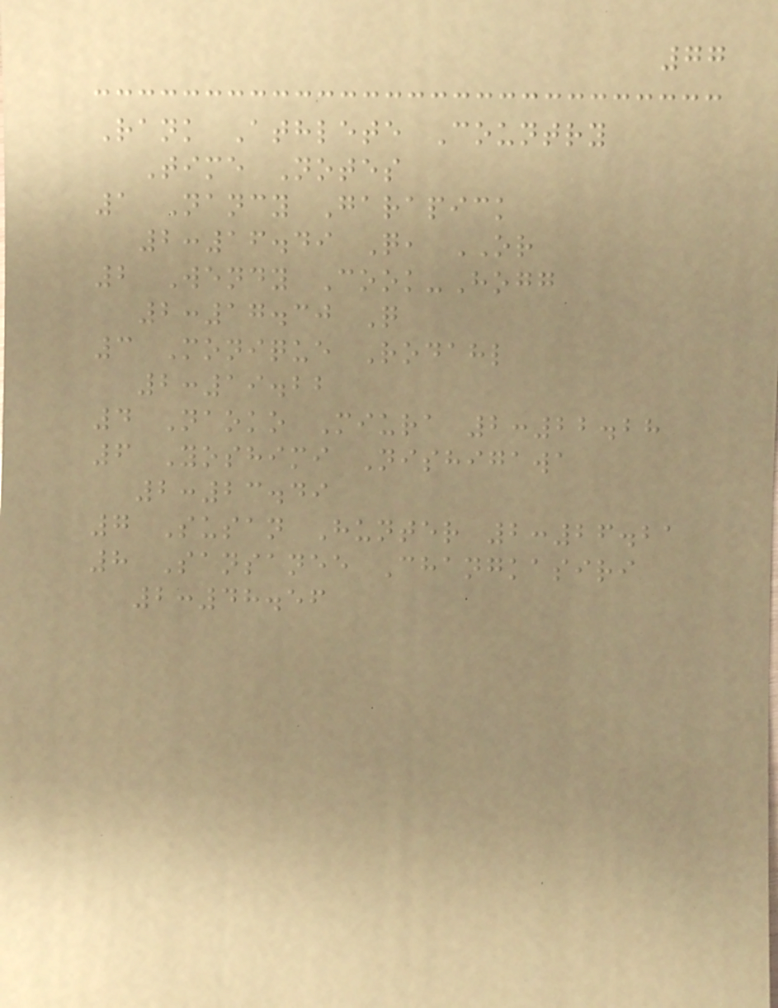77
Rank Athlete Country
Time Notes
1 Nancy Garapick
2:16.49 Q, OR
2 Wendy Cook-Hogg
2:17.30 Q
3 Monique Rodahl
2:19.22
4 Naoko Miura 2:22.28
6 Yoshimi Nishigawa
2:23.49
7 Susan Hunter 2:26.21
8 Sansanee Changkasiri
2:48.56
